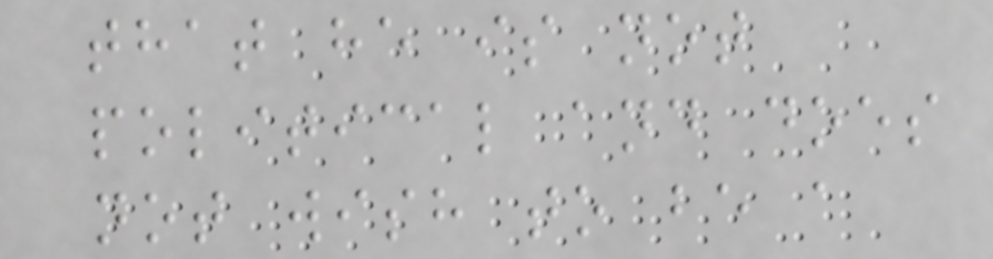that he is not
political and does
not wish to be a
